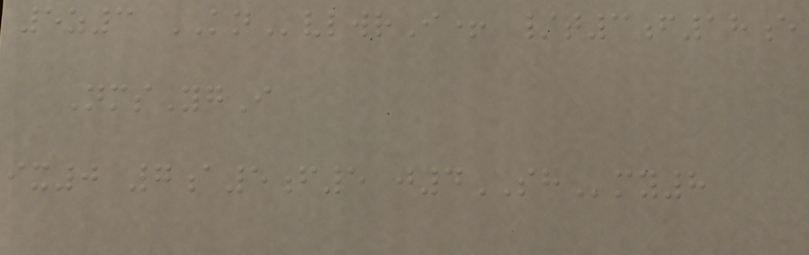5z3 KNvlwrI+ /t3f18e
NmsYgI
ix0 7a5f5 j4SHmy8
